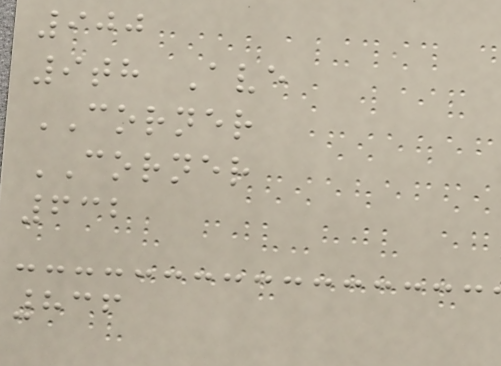900
9th Ave
CORNER
CORNER
632
836
